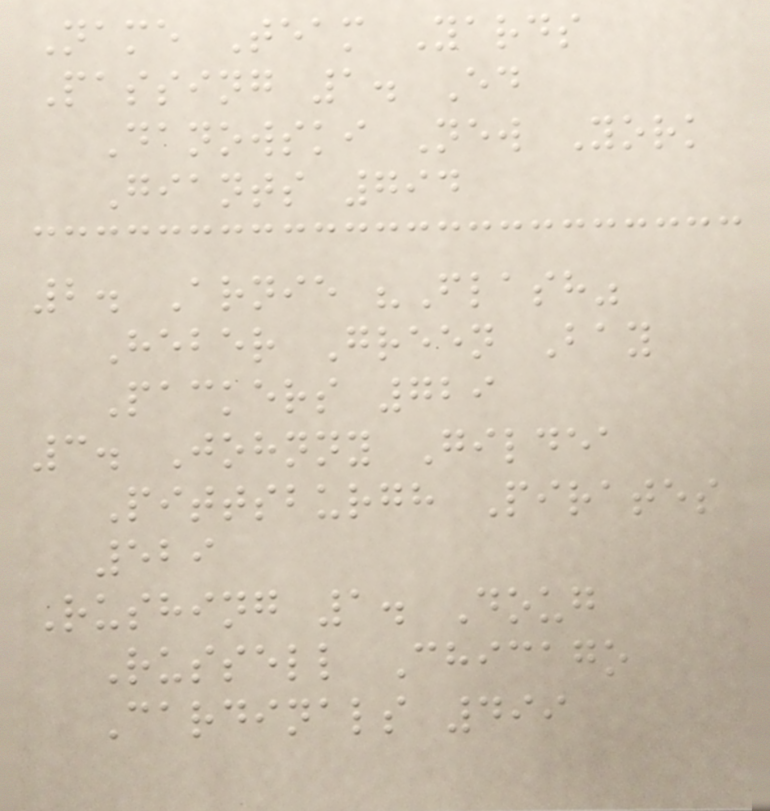Name Team Yards
Passing 1. Ed
Danowski New York
Giants 794
2. Arnie "Flash"
Heber Green Bay
Packers 729
3. Johnny Gildea
Pittsburgh Pirates
529
Rushing 1. Doug
Russell Chicago
Cardinals 499
